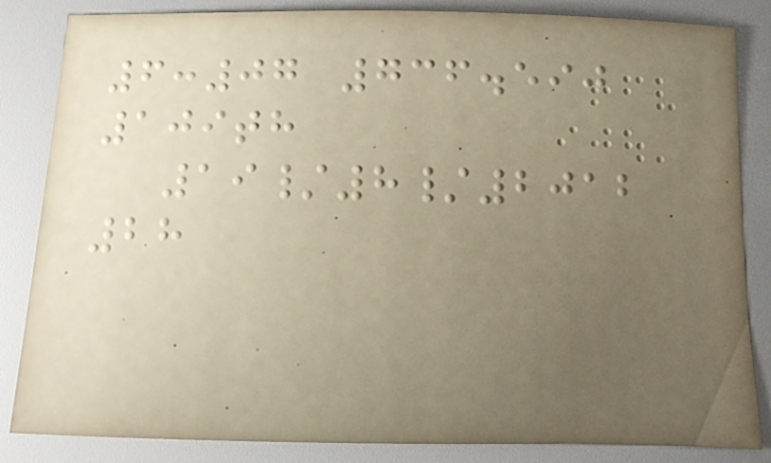6:07 736.590
109th
19/8/2012
28
